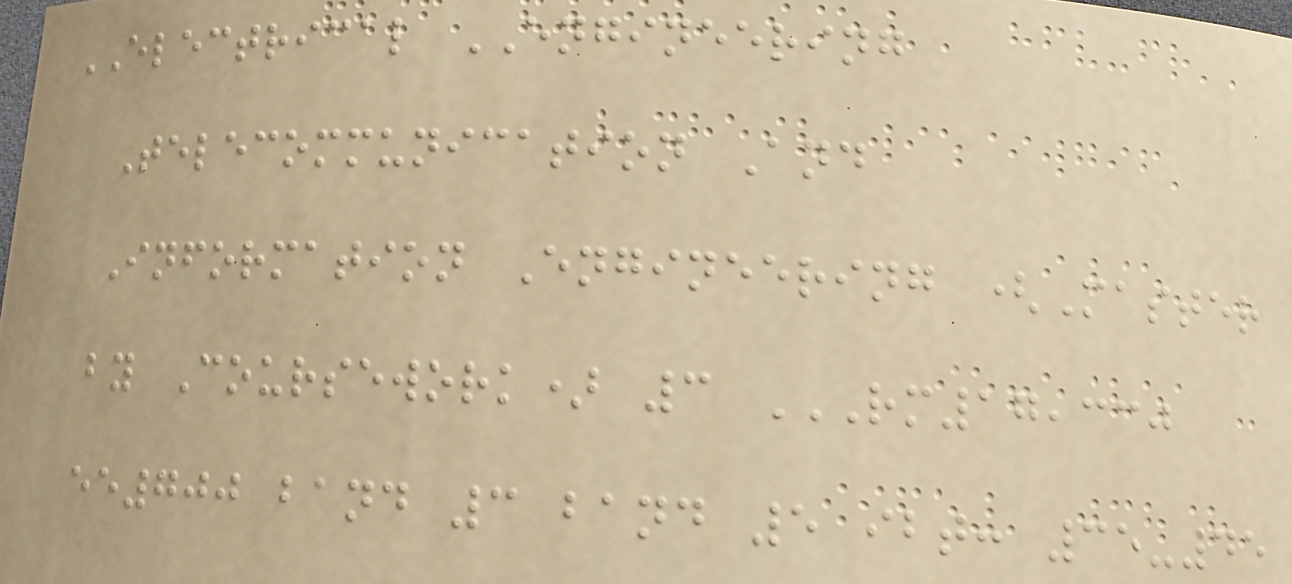ELECTRICAL ENGINEERING
Telecommunication And
Information Engineering (Master
by Coursework) 3 RM17,330
EE700 BAND 3 BAND 5 IBT: 35-45
